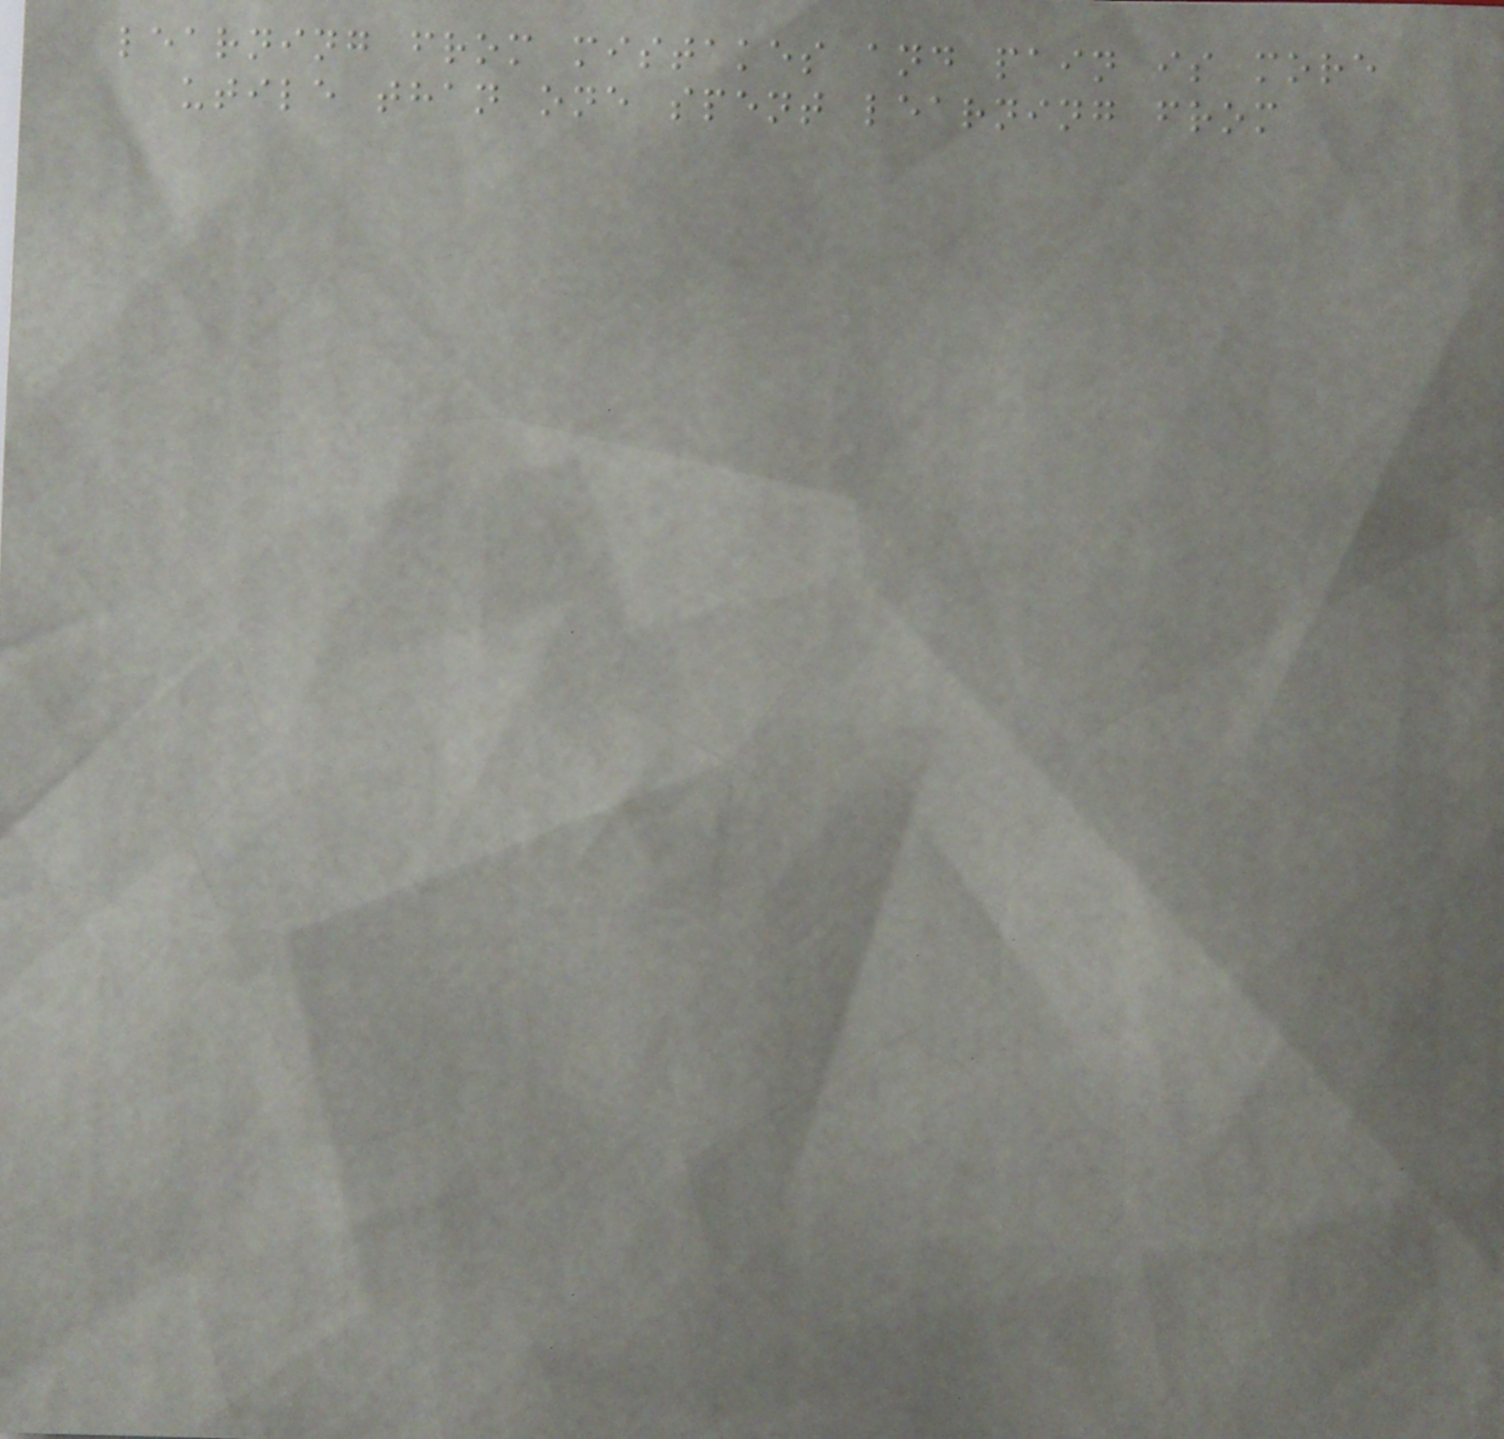learning from mistakes and pain is more
utile than one spent learning from
